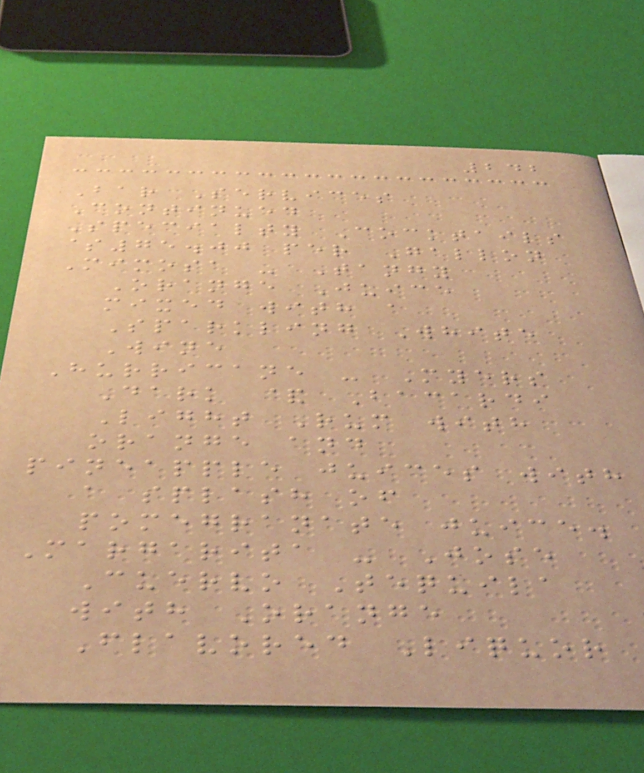242
Bar Services
Continued
Specialty Cocktails
$75.00 per Gallon
Mimosa - Tangy
Orange Juice
mixed with a
Sparkling White
Wine
Hurricane - Myers
Dark & Bacardi
Light Rum with
orange and
pineapple juices with
a splash of
pomegranate juice.
Margarita - Jose
Cuervo Tequila
with Orange
Flavored Liquor
